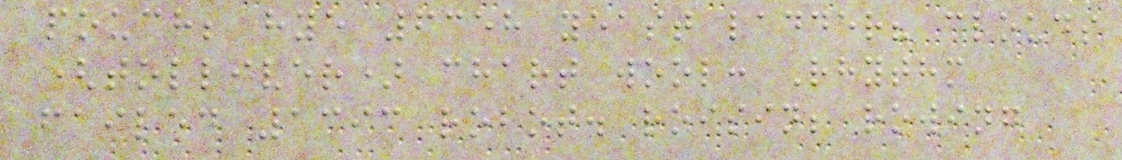pouch; hye 6358 yeast ladder? clouds
(tolliver) chart wool: Rhythm
failed 1393 robot. roisin; rowing
